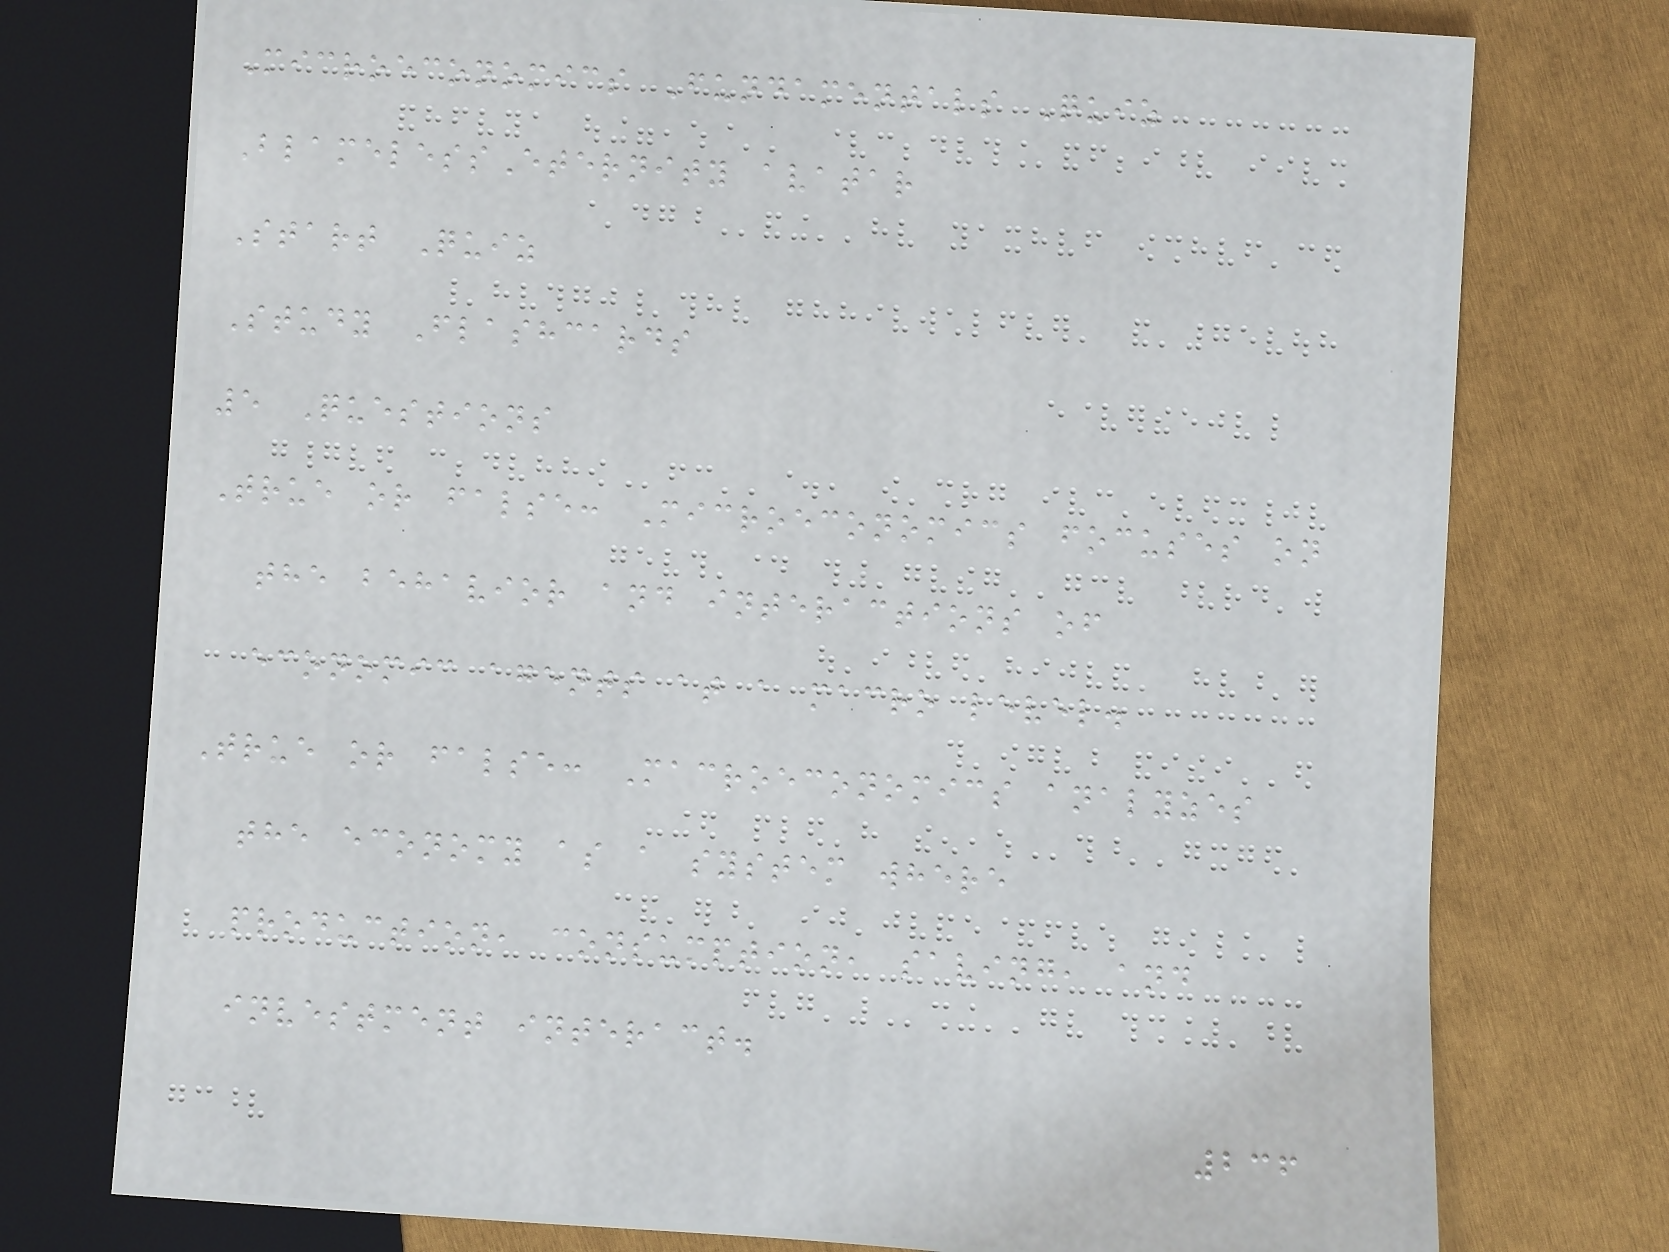Microeconomics Fundamentals Quiz
BlamelessEternity avatar
Start Quiz
Study Flashcards
5 Questions
True or false: Microeconomics focuses on
the behavior and interactions of
economic agents at a macro level.
True or false: Macroeconomics analyzes
the economy as a system where
production, consumption, saving, and
investment interact.
236
